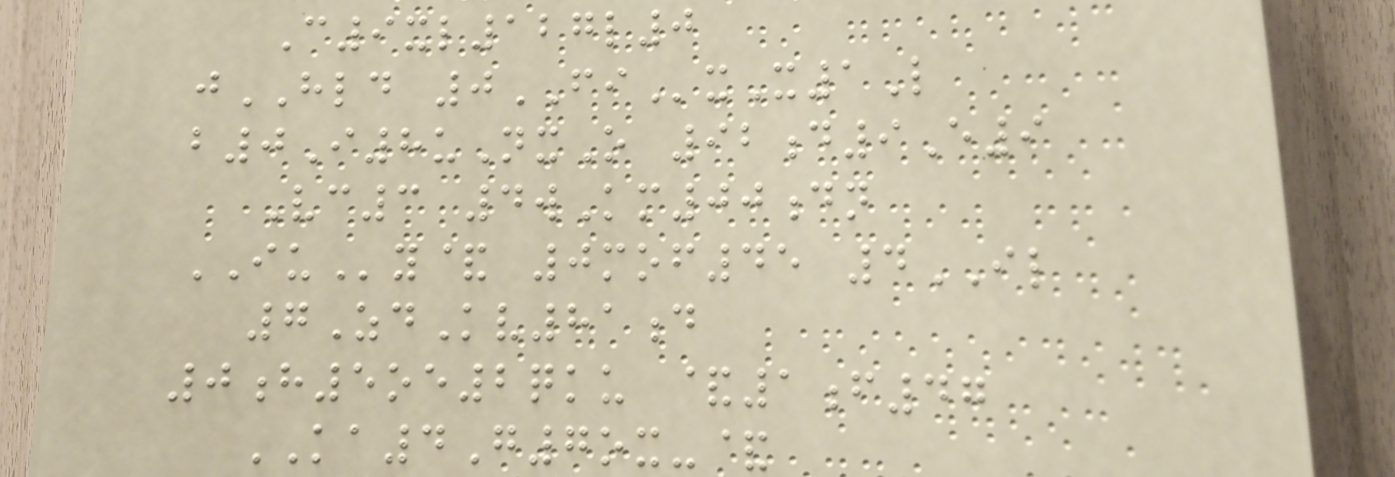C9xl127l0
jHLD 0FIxX1L
b0I8uNxO 92d9E9
Vc3 4wKm00dn
IUy& 0mof45 4IL
7ZdKv81d
0h5oe2qku &1f47
KA4G7ox-&
